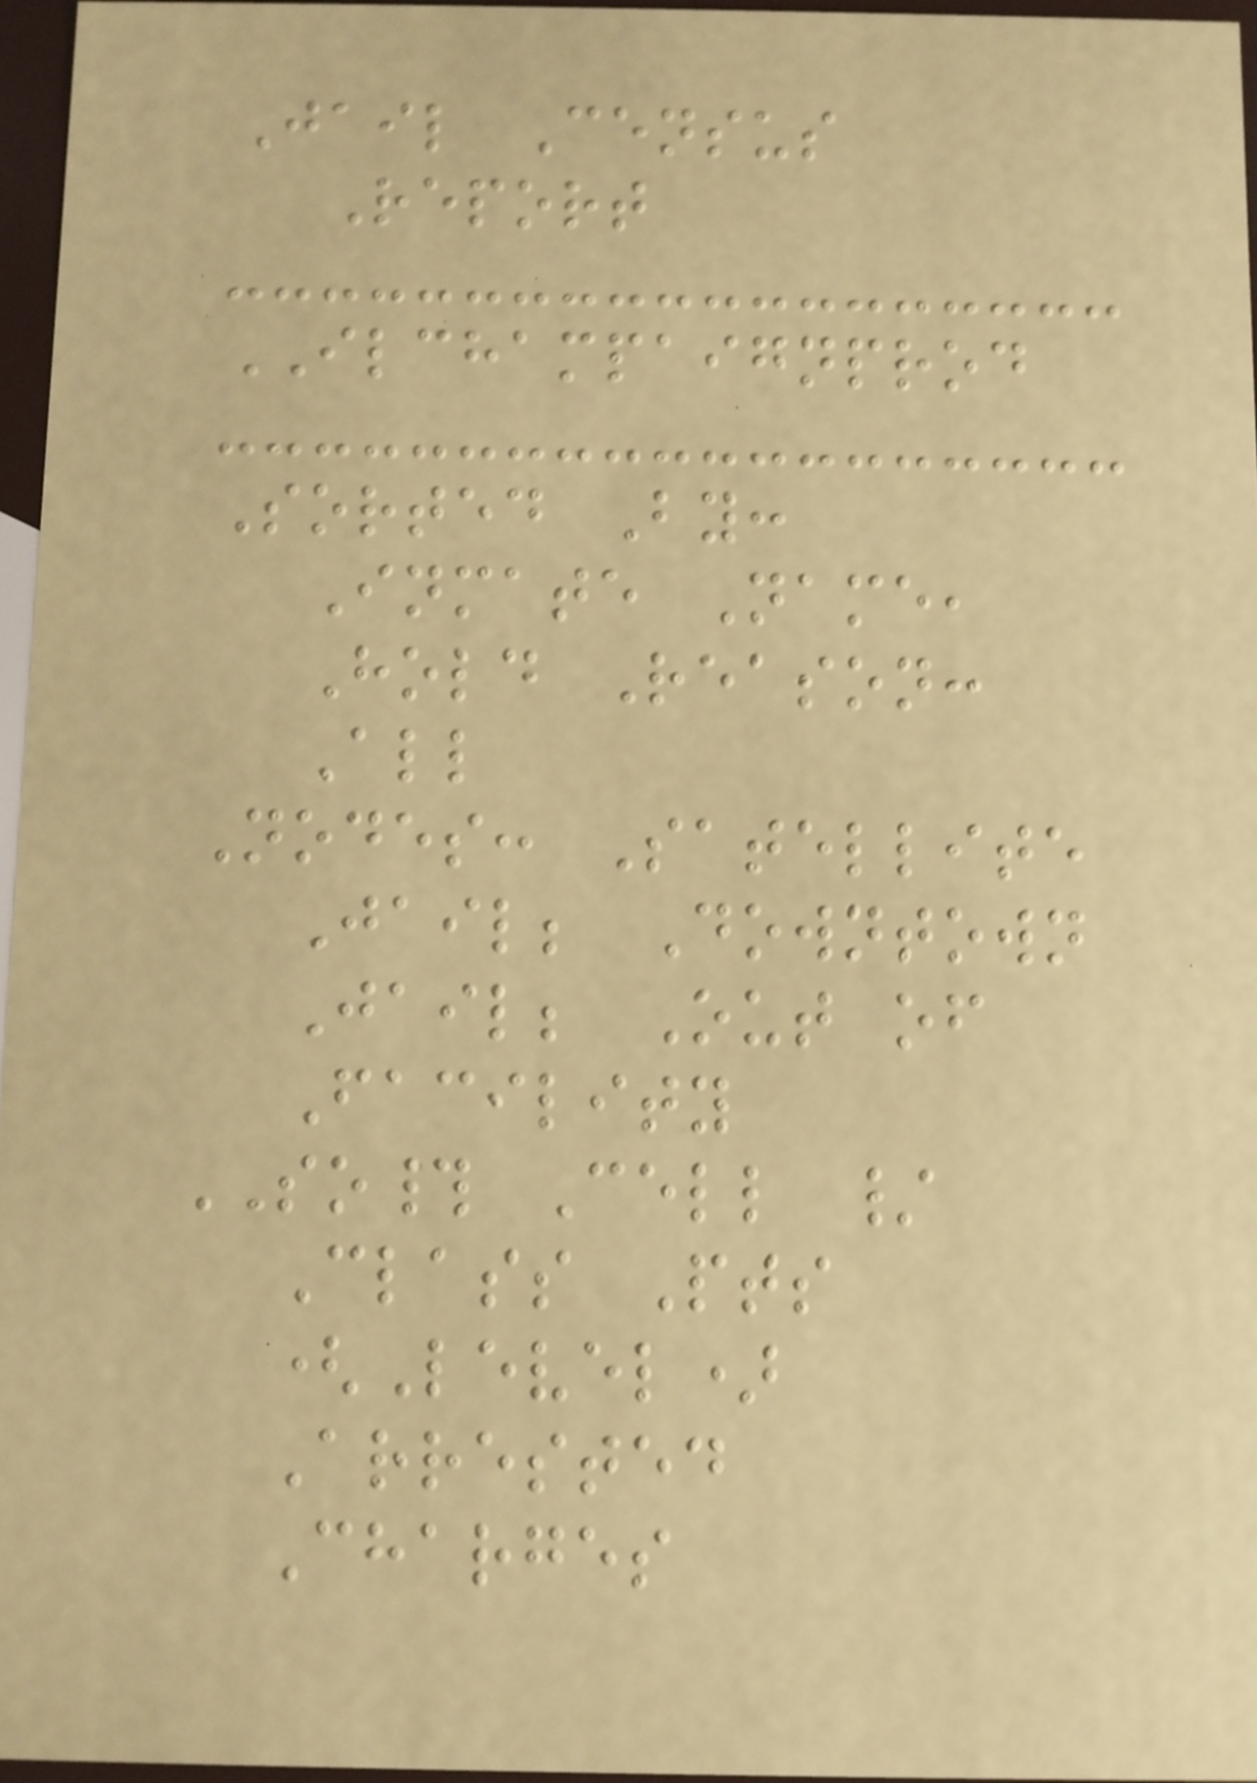Jail Census
Report
ILCHAMPAIGNPROD
Sorted By:
Inmate Name,
Hold Reason:
All
Nodes: Satellite
Jail; Downtown
Jail; Out of
Facility
SO# Cell /
Class Pts
(Level)
Arrested
Charges
